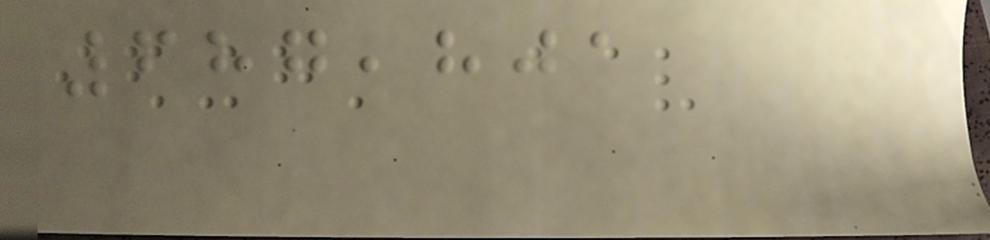687,801
